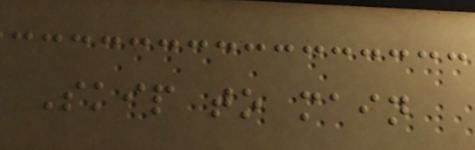Skip to main
